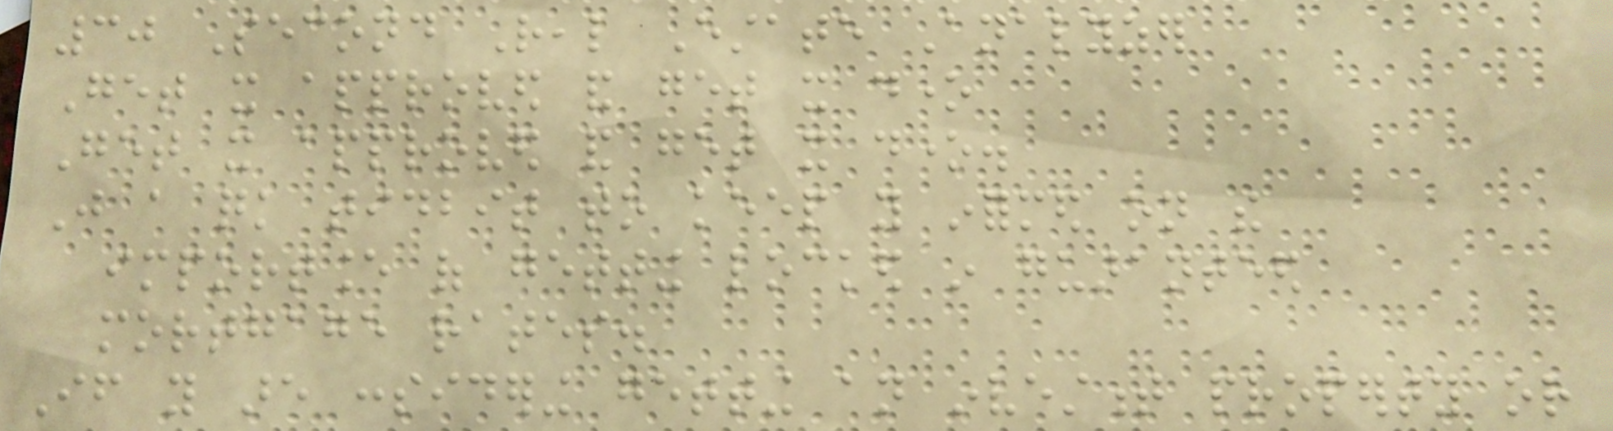30 Second Real Estate Analyzer
Get it approved and get it done
Get it approved and get it done.
Just a quick tidbit to keep you informed on the
importance of getting locked in guaranteed
mortgage rates.
If you are considering getting an investment property or
